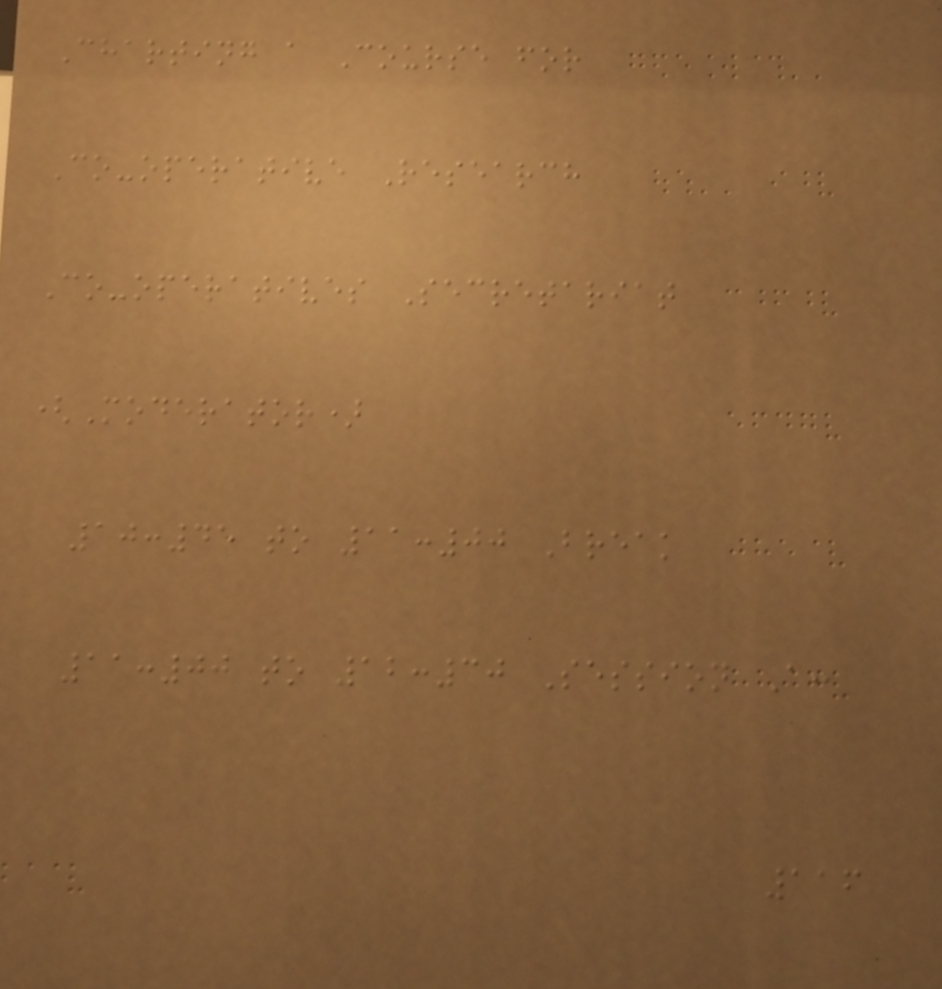Charting a Course for
Co-operative Research
Co-operatives Secretariat
(Moderator)
10:45 to 11:00 Break
11:00 to 12:30 Session A:
116
